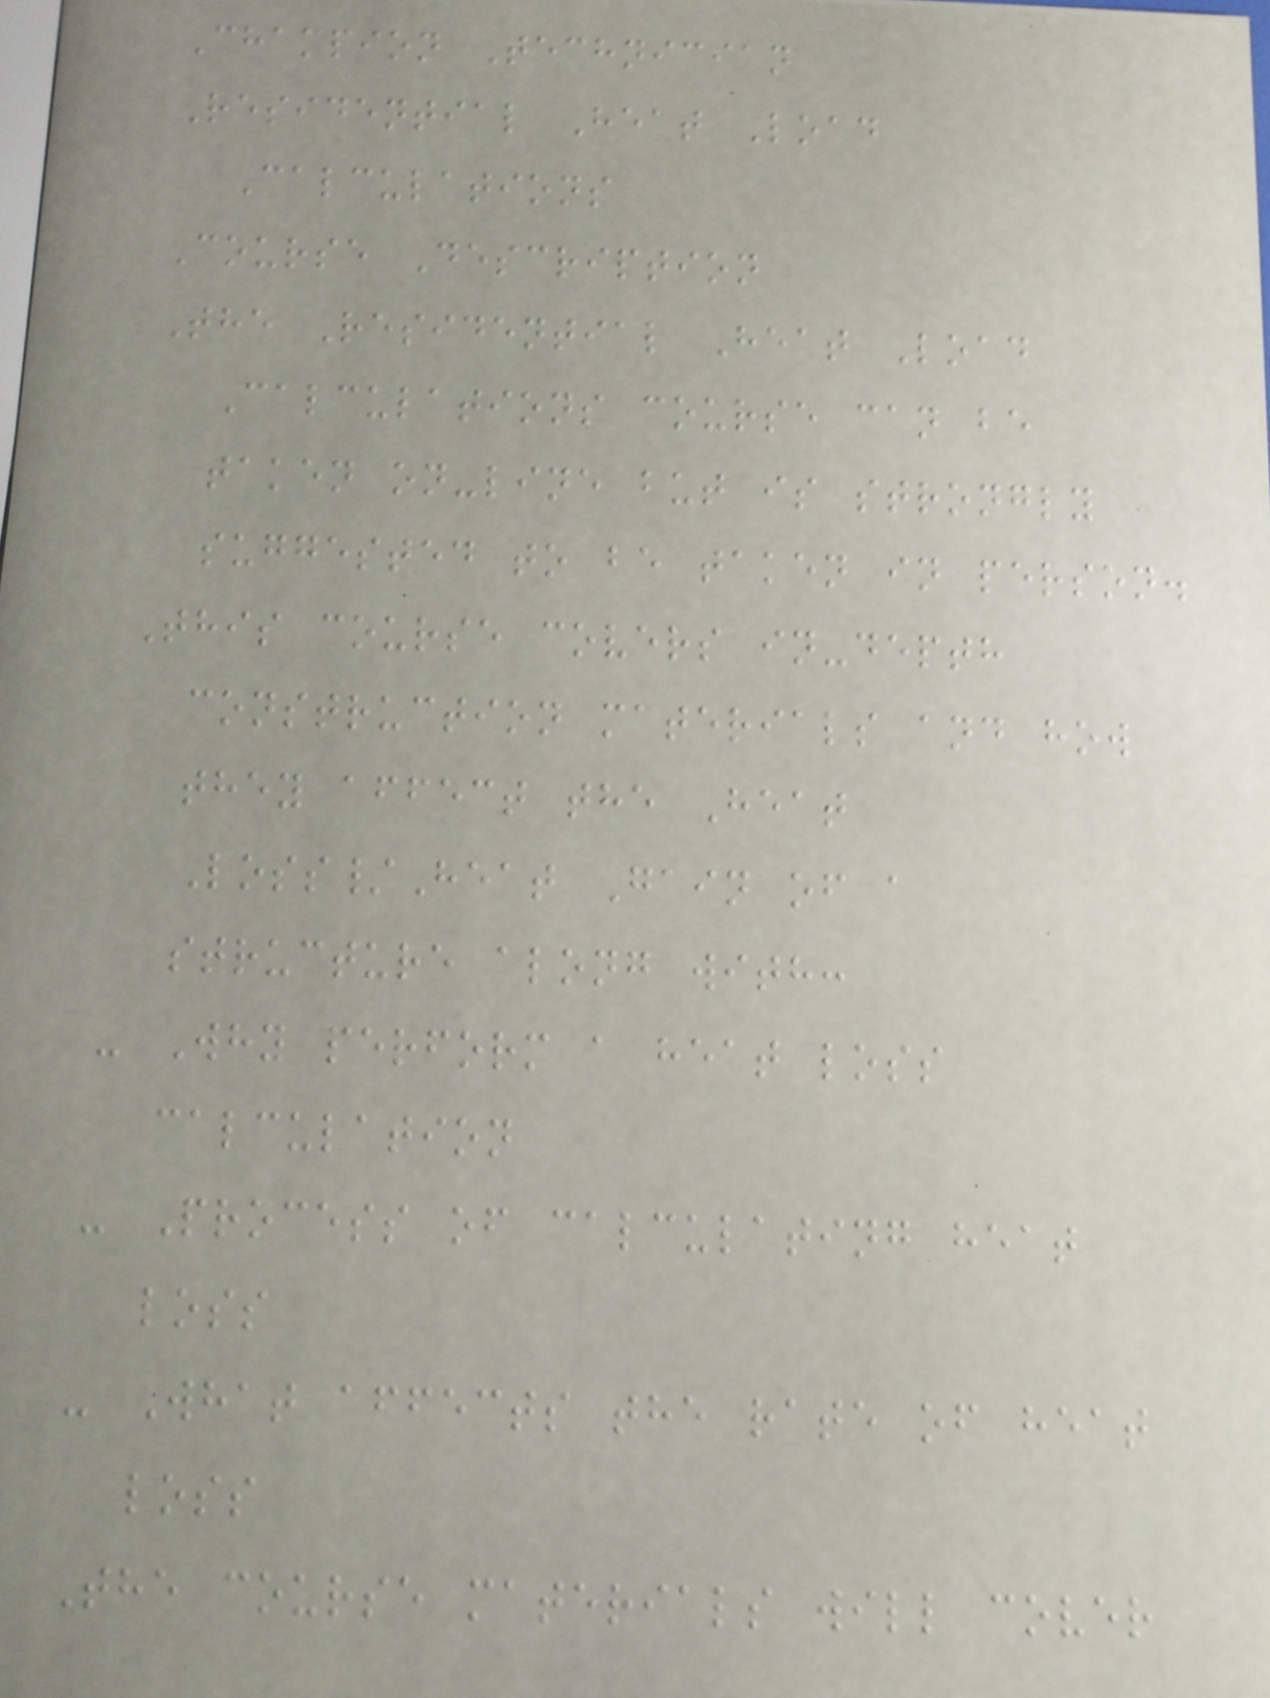Champion Technician
Residential Heat Load
Calculations
Course Description
The Residential Heat Load
Calculations course can be
taken on-line but is strongly
suggested to be taken in person.
This course covers in-depth
construction materials and how
they affect the Heat
Loss/Heat Gain of a
structure along with:
- Why perform a heat loss
calculation
- Process of calculating heat
loss
- What affects the rate of heat
loss
The course materials will cover
